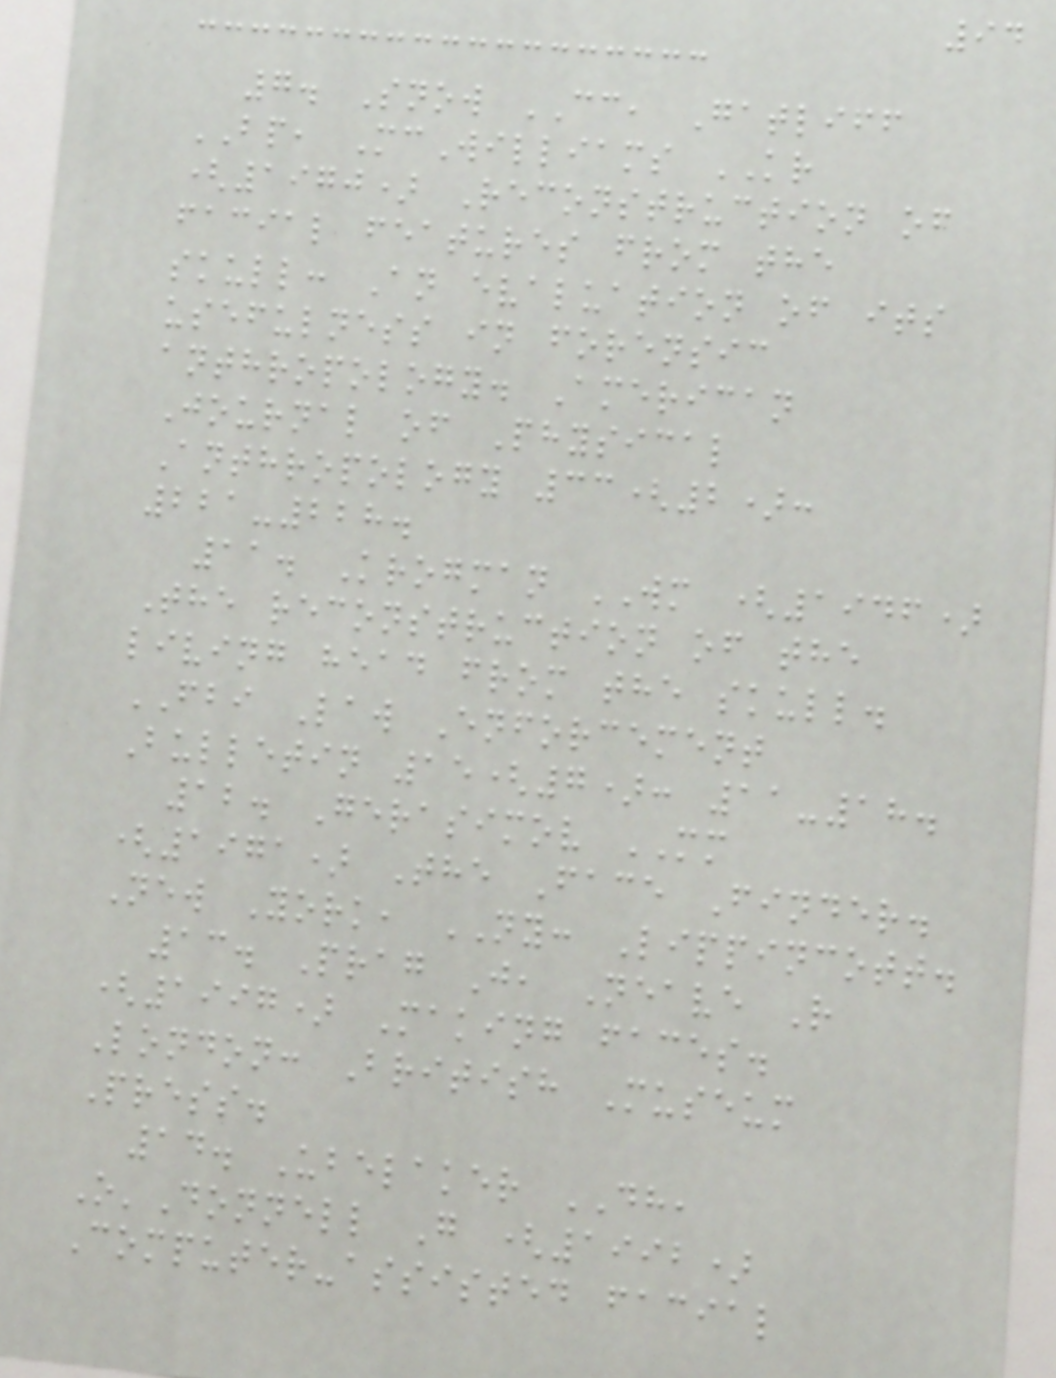94
7. Snow CC, Gatliff
BP, McWilliams KR
(1970) Reconstruction of
facial features from the
skull: An evaluation of its
usefulness in forensic
anthropology. American
Journal of Physical
Anthropology 33(2):
221-228.
11. Krogman WM (1946)
The reconstruction of the
living head from the skull.
FBI Law Enforcement
Bulletin 15(7): 11-18.
12. Gerasimov MM
(1971) The Face Finder.
New York, NY: Lippincott.
13. Prag J, Neave R
(1997) Making faces.
London: British Museum
Press.
14. Ubelaker DH,
O'Donnell G (1992)
Computer-assisted facial
